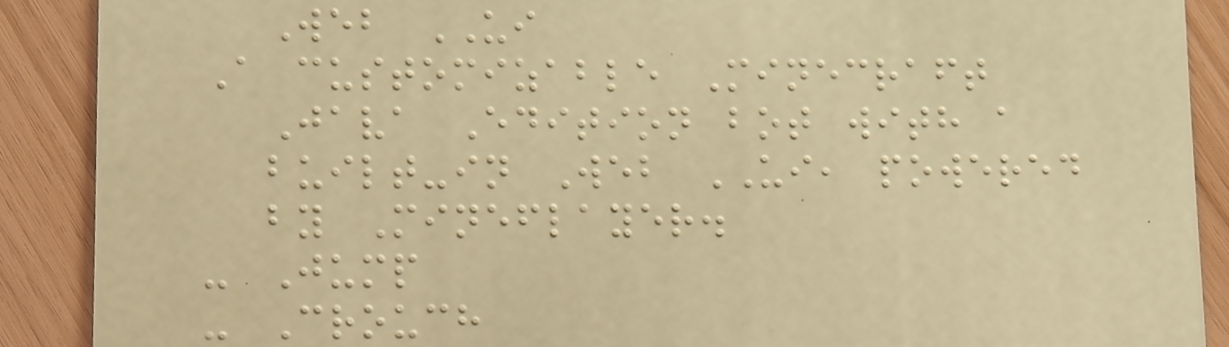Web UI
A customizable Minecraft
Java Edition bot with a
built-in Web UI, powered
by Mineflayer.
- Jump
- Crouch
